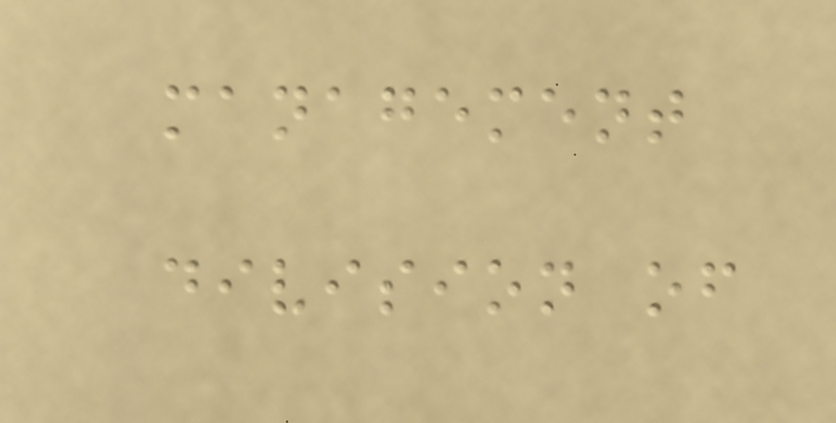management
division of
